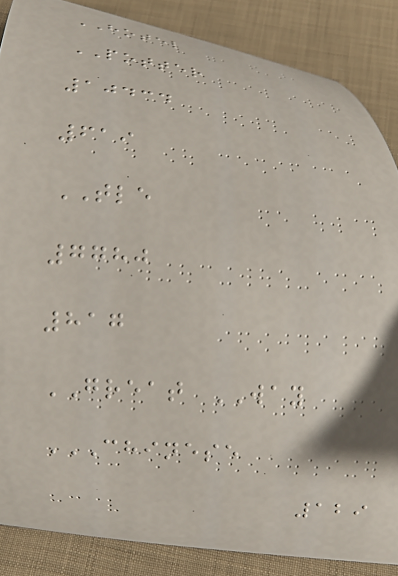HOTEL
POTTER
10434
619
TLE
7780
817
GREAT WAY
CHINESE
129
